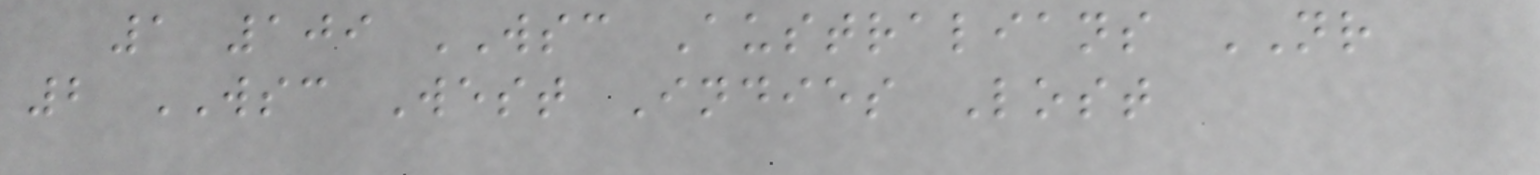1 109 WSC Australians NR
2 WSC West Indies Lost
